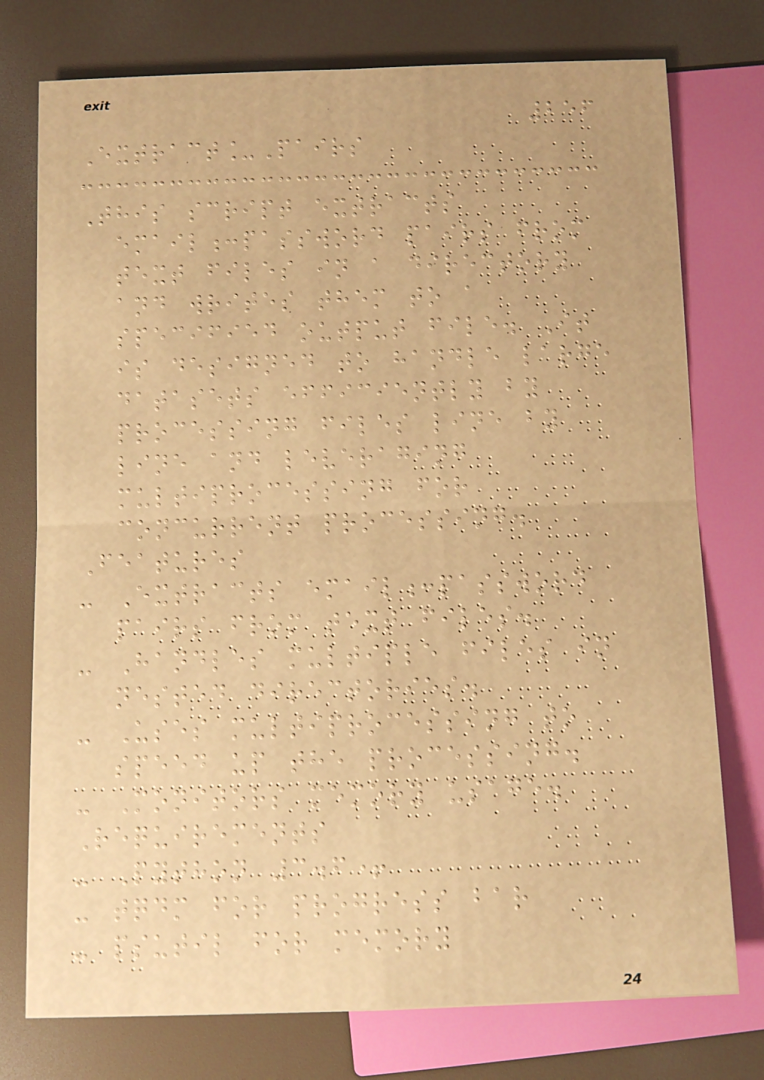256
Extract_Pairs
This script extracts
email:password pairs from
text files in a directory
and writes them to a
specified output file. It
is designed to handle large
datasets efficiently by
processing files line by
line and leveraging
multiprocessing for
concurrent processing.
Features
- Extracts email:password
pairs from text files.
- Handles multiple files in
nested directories.
- Uses multiprocessing to
speed up the processing.
- Monitors memory usage.
Requirements
- Python 3.6+
- tqdm for progress bar
- psutil for memory
